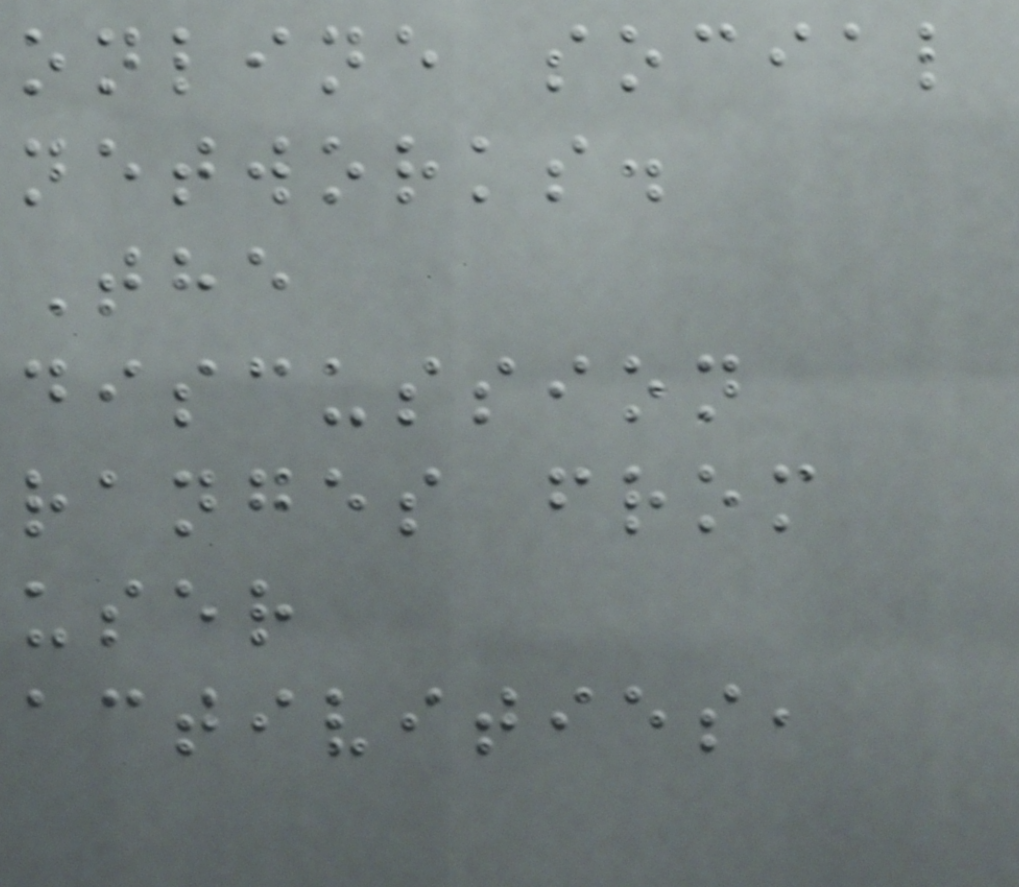online social
networks.
The
discussion
ranges from
user
activities,
